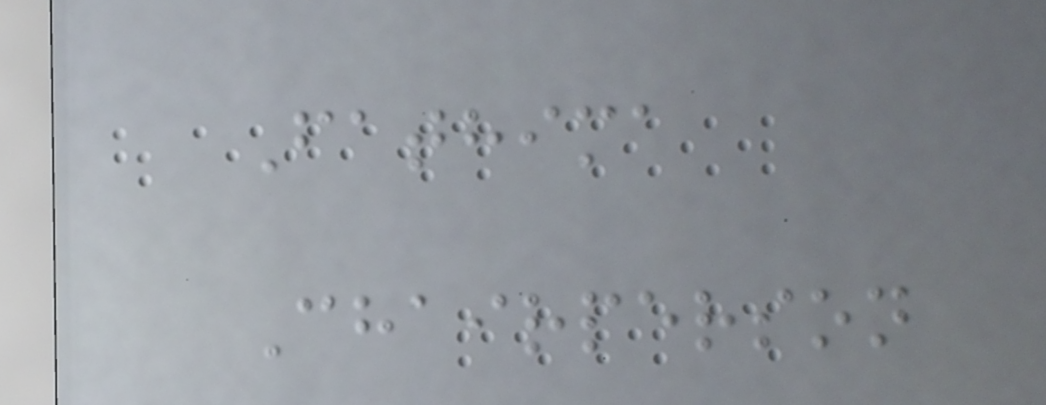Fathima
Chairperson
